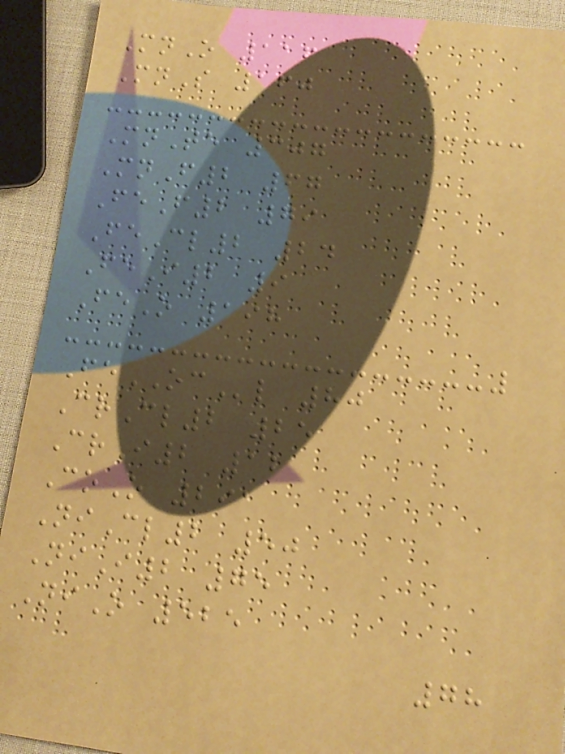MnO 116
MnS 160
MnTe 307
MnF2 67
FeF2 79
FeCl2 24
FeI2 9
FeO 198
FeOCl 80
CrCl2 25
CrI2 12
CoO 291
NiCl2 50
NiI2 75
NiO 525
78
